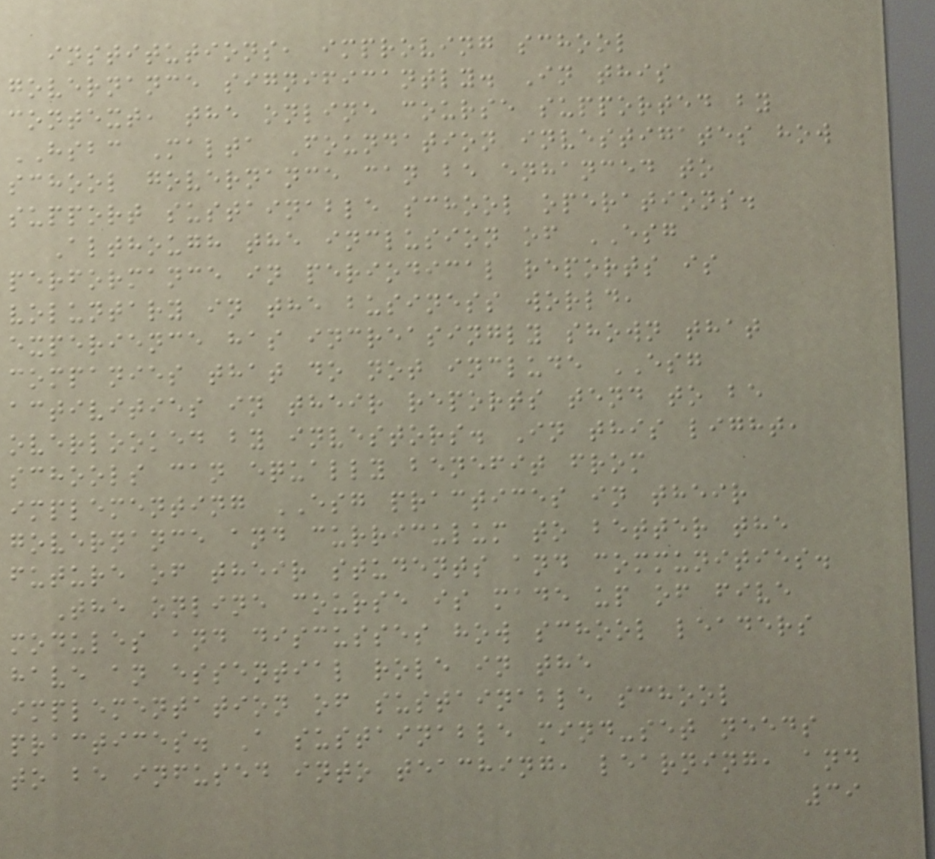institutions, improving school
governance significantly. In this
context, the online course supported by
HSBC Malta Foundation investigates how
school governance can be enhanced to
support sustainable school operations.
Although the inclusion of ESG
performance in periodical reports is
voluntary in the business world,
experience has increasingly shown that
companies that do not include ESG
activities in their reports tend to be
overlooked by investors. In this light,
schools can equally benefit from
implementing ESG practices in their
governance and curriculum to better the
future of their students and communities.
The online course is made up of five
modules and discusses how school leaders
have an essential role in the
implementation of sustainable school
practices. A sustainable mind-set needs
to be infused into teaching, learning, and
39
